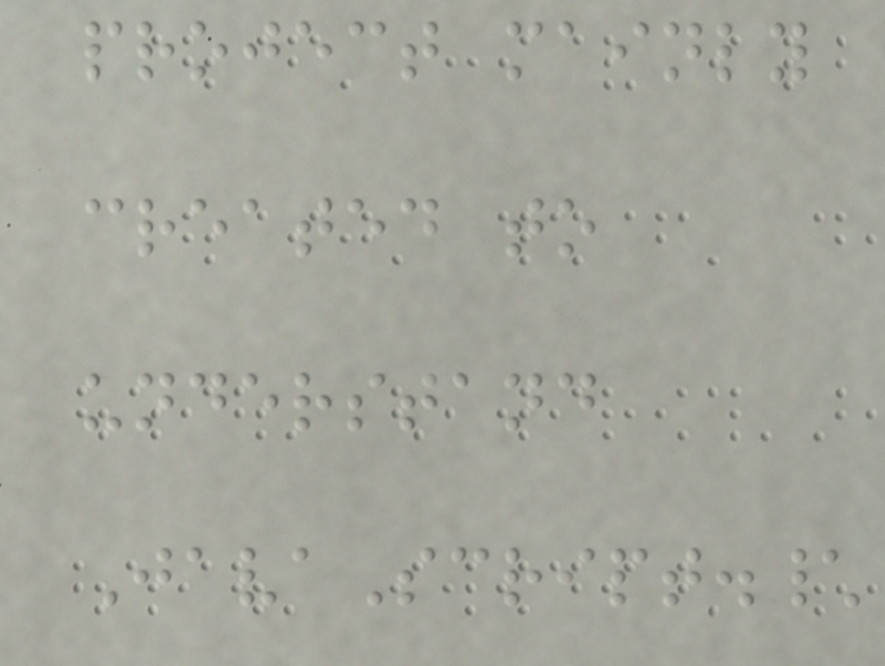project mainly
created to
understand
JavaScript.\
